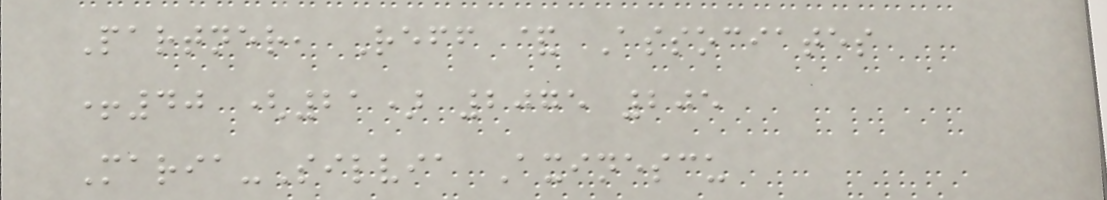Partner, Reff & Associates
+40 (21) 2075 205
Maria-Silvia Axinescu
